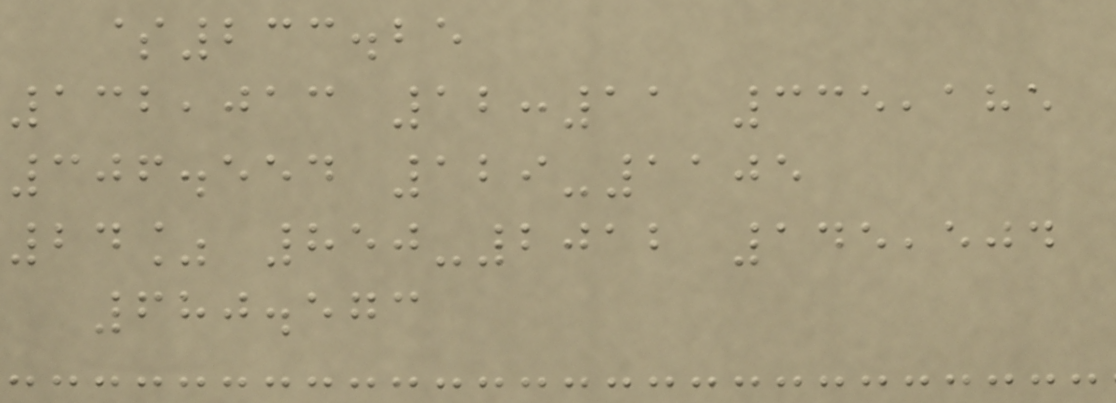$233.25
132,013 12:11 335,185
306.554 129-1105
24% 850-2012 145,504
680.573
